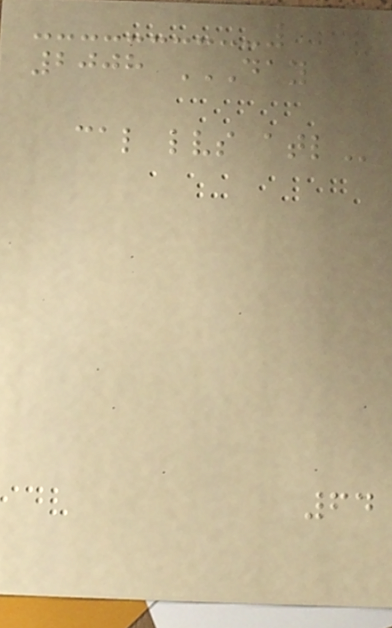2008 DAY
CAL LVS ATL
64
